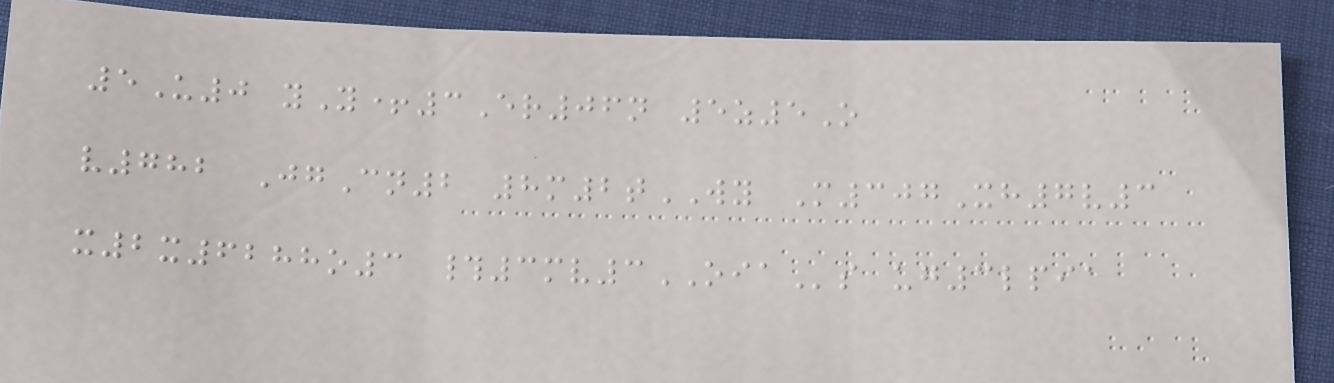5U0 yY+3Er06n 5z5O
v782 JgCn2 8m2tWY M307Xh7v3
x2x6288o3 #3mv3OIAs ug3lpia
